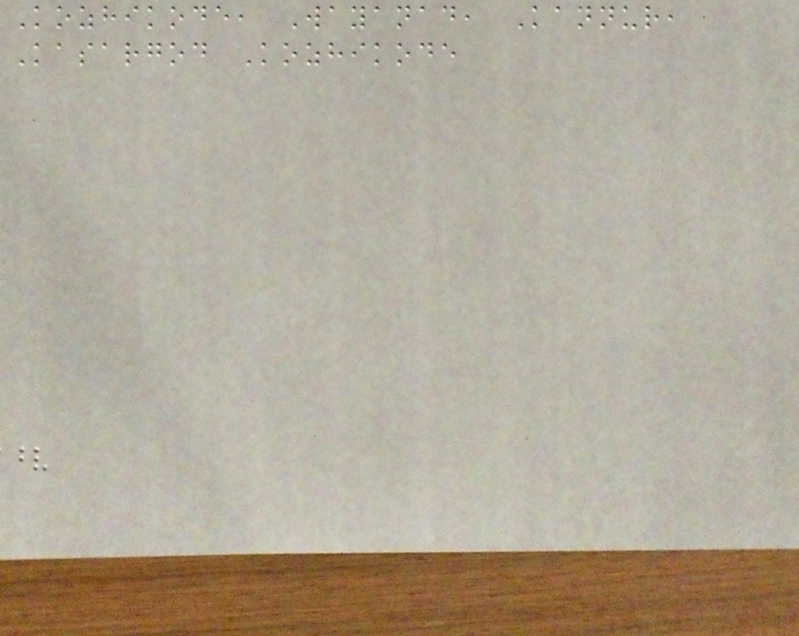Kozhikode, Wayanad, Kannur,
Kasargod Kozhikode
